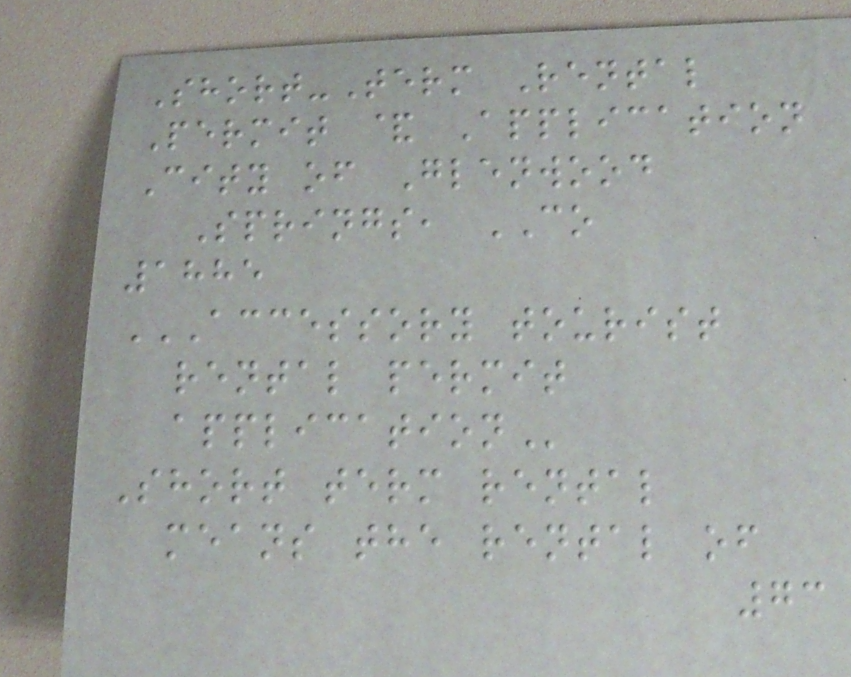Short-Term Rental
Permit & Application
City of Glenwood
Springs, CO
1885
ACCESSORY TOURIST
RENTAL PERMIT
APPLICATION
Short term rental
means the rental of
73
